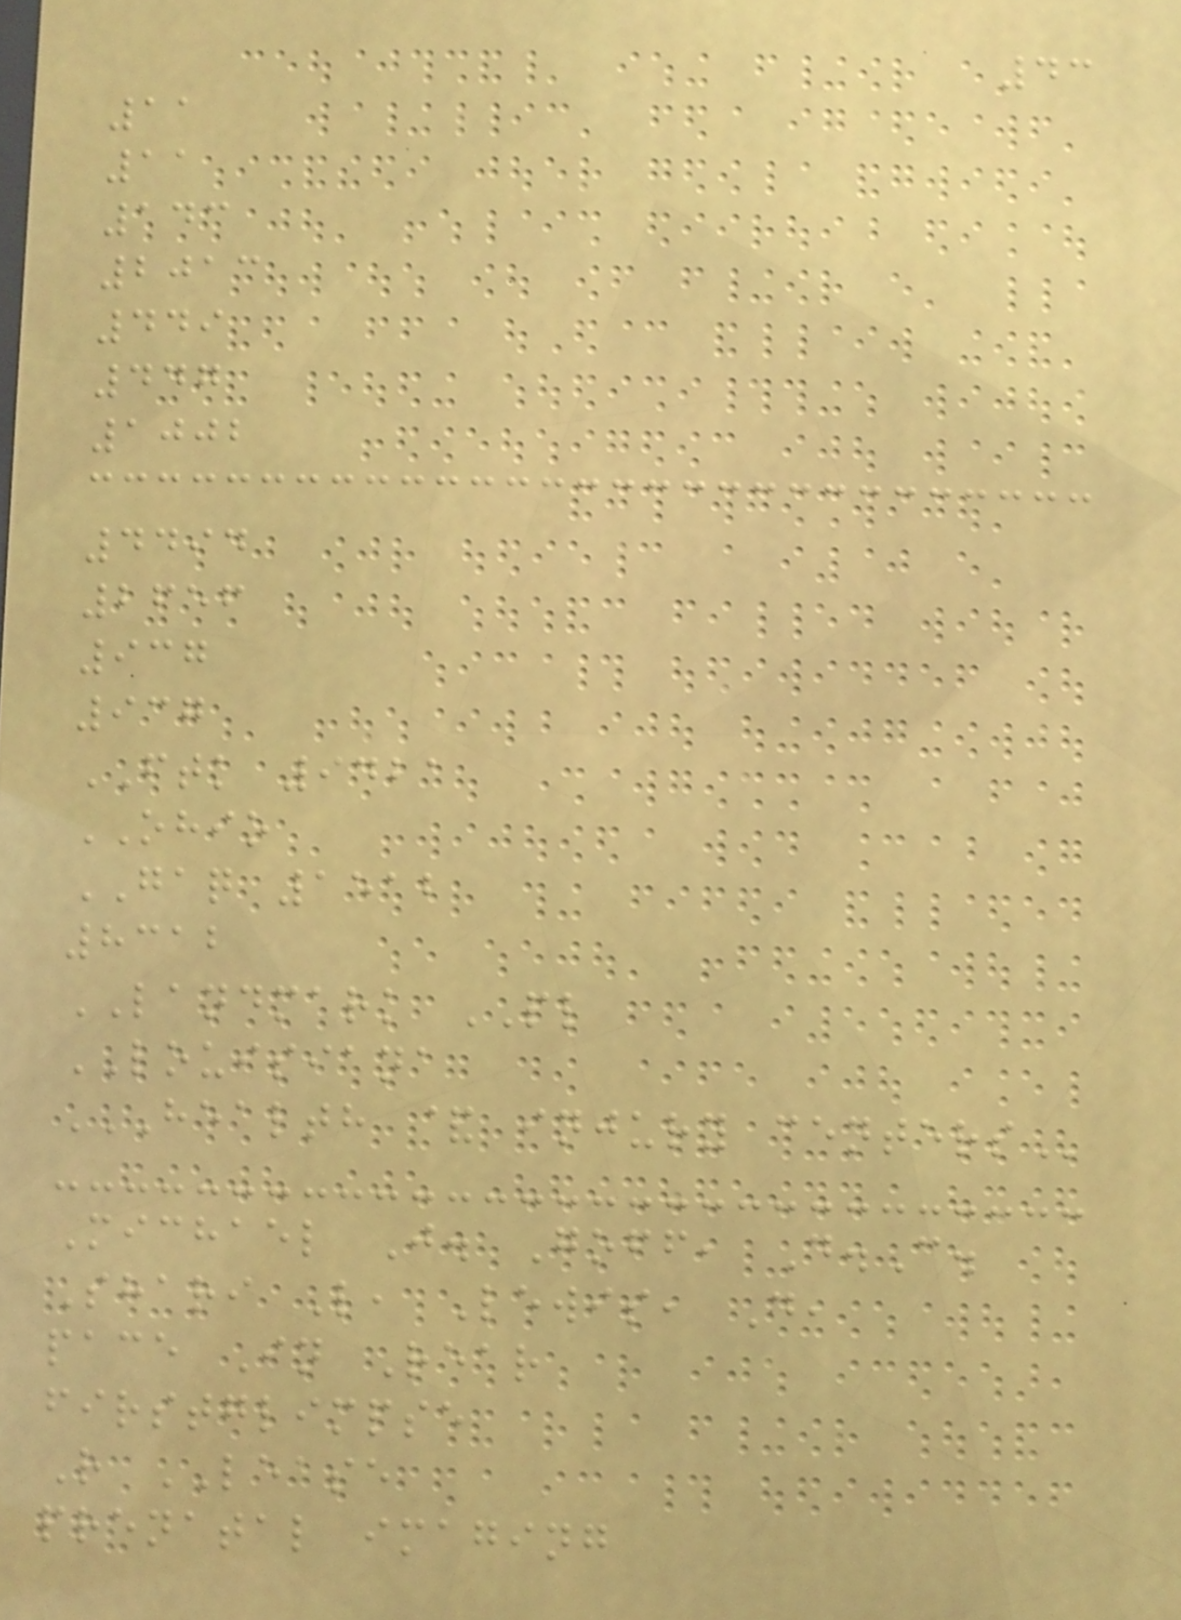43
11
11
143
2013
449
447
1002
4494
2656
937
937
FTK 9421
OHIO
GAQ 1512
8312
LANDMARK PL
LOUISIANA
HEALTH & INJURY CENTERS
Michael J. Goff, D.C.
Shari L, Lewis, D,
pace In Rear
firstglimpse
R LEASE
prenatal imaging
